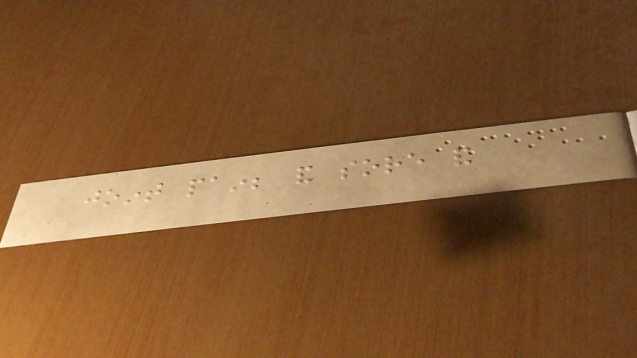joint pain; and sore and
